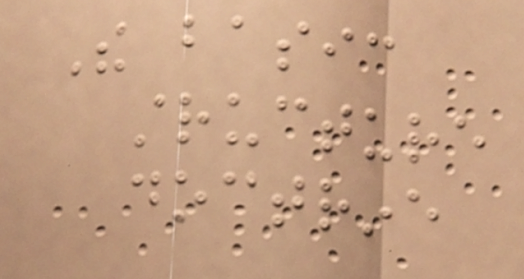The basic
structure
doctrine
